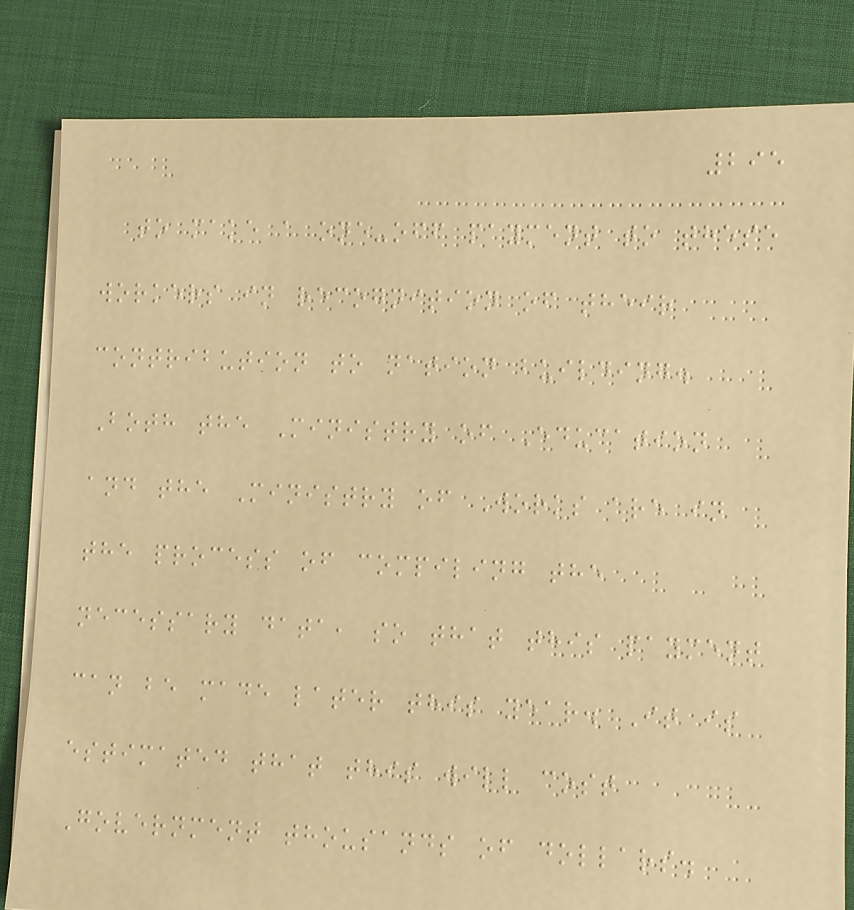295
to make a one-off payment to these
workers in recognition of their
contribution to nation building.
Both the Ministry of Education
and the Ministry of Works are in
the process of compiling the
necessary data, so that this payment
can be made later this year. It is
estimated that this will cost
Government thousands of dollars.
